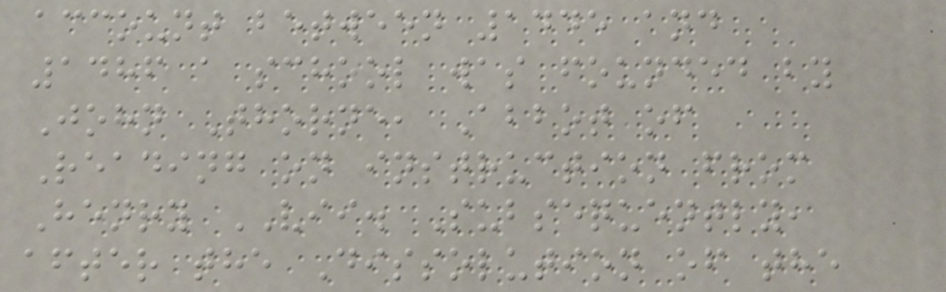account between 1445 and
1486 a school was founded by
John Thorne, Abbot of
Reading on instruction from
Henry VII. Subsequently,
after the Dissolution of the
